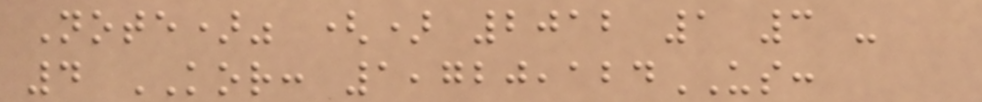Note)" () 2012 1 3 -
4 KOR: 1,720,124US:
